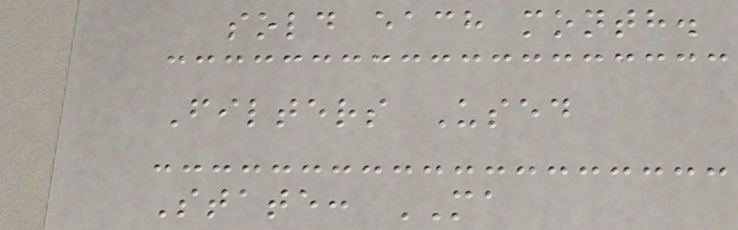sold each month.
Filters Used
State: MA
